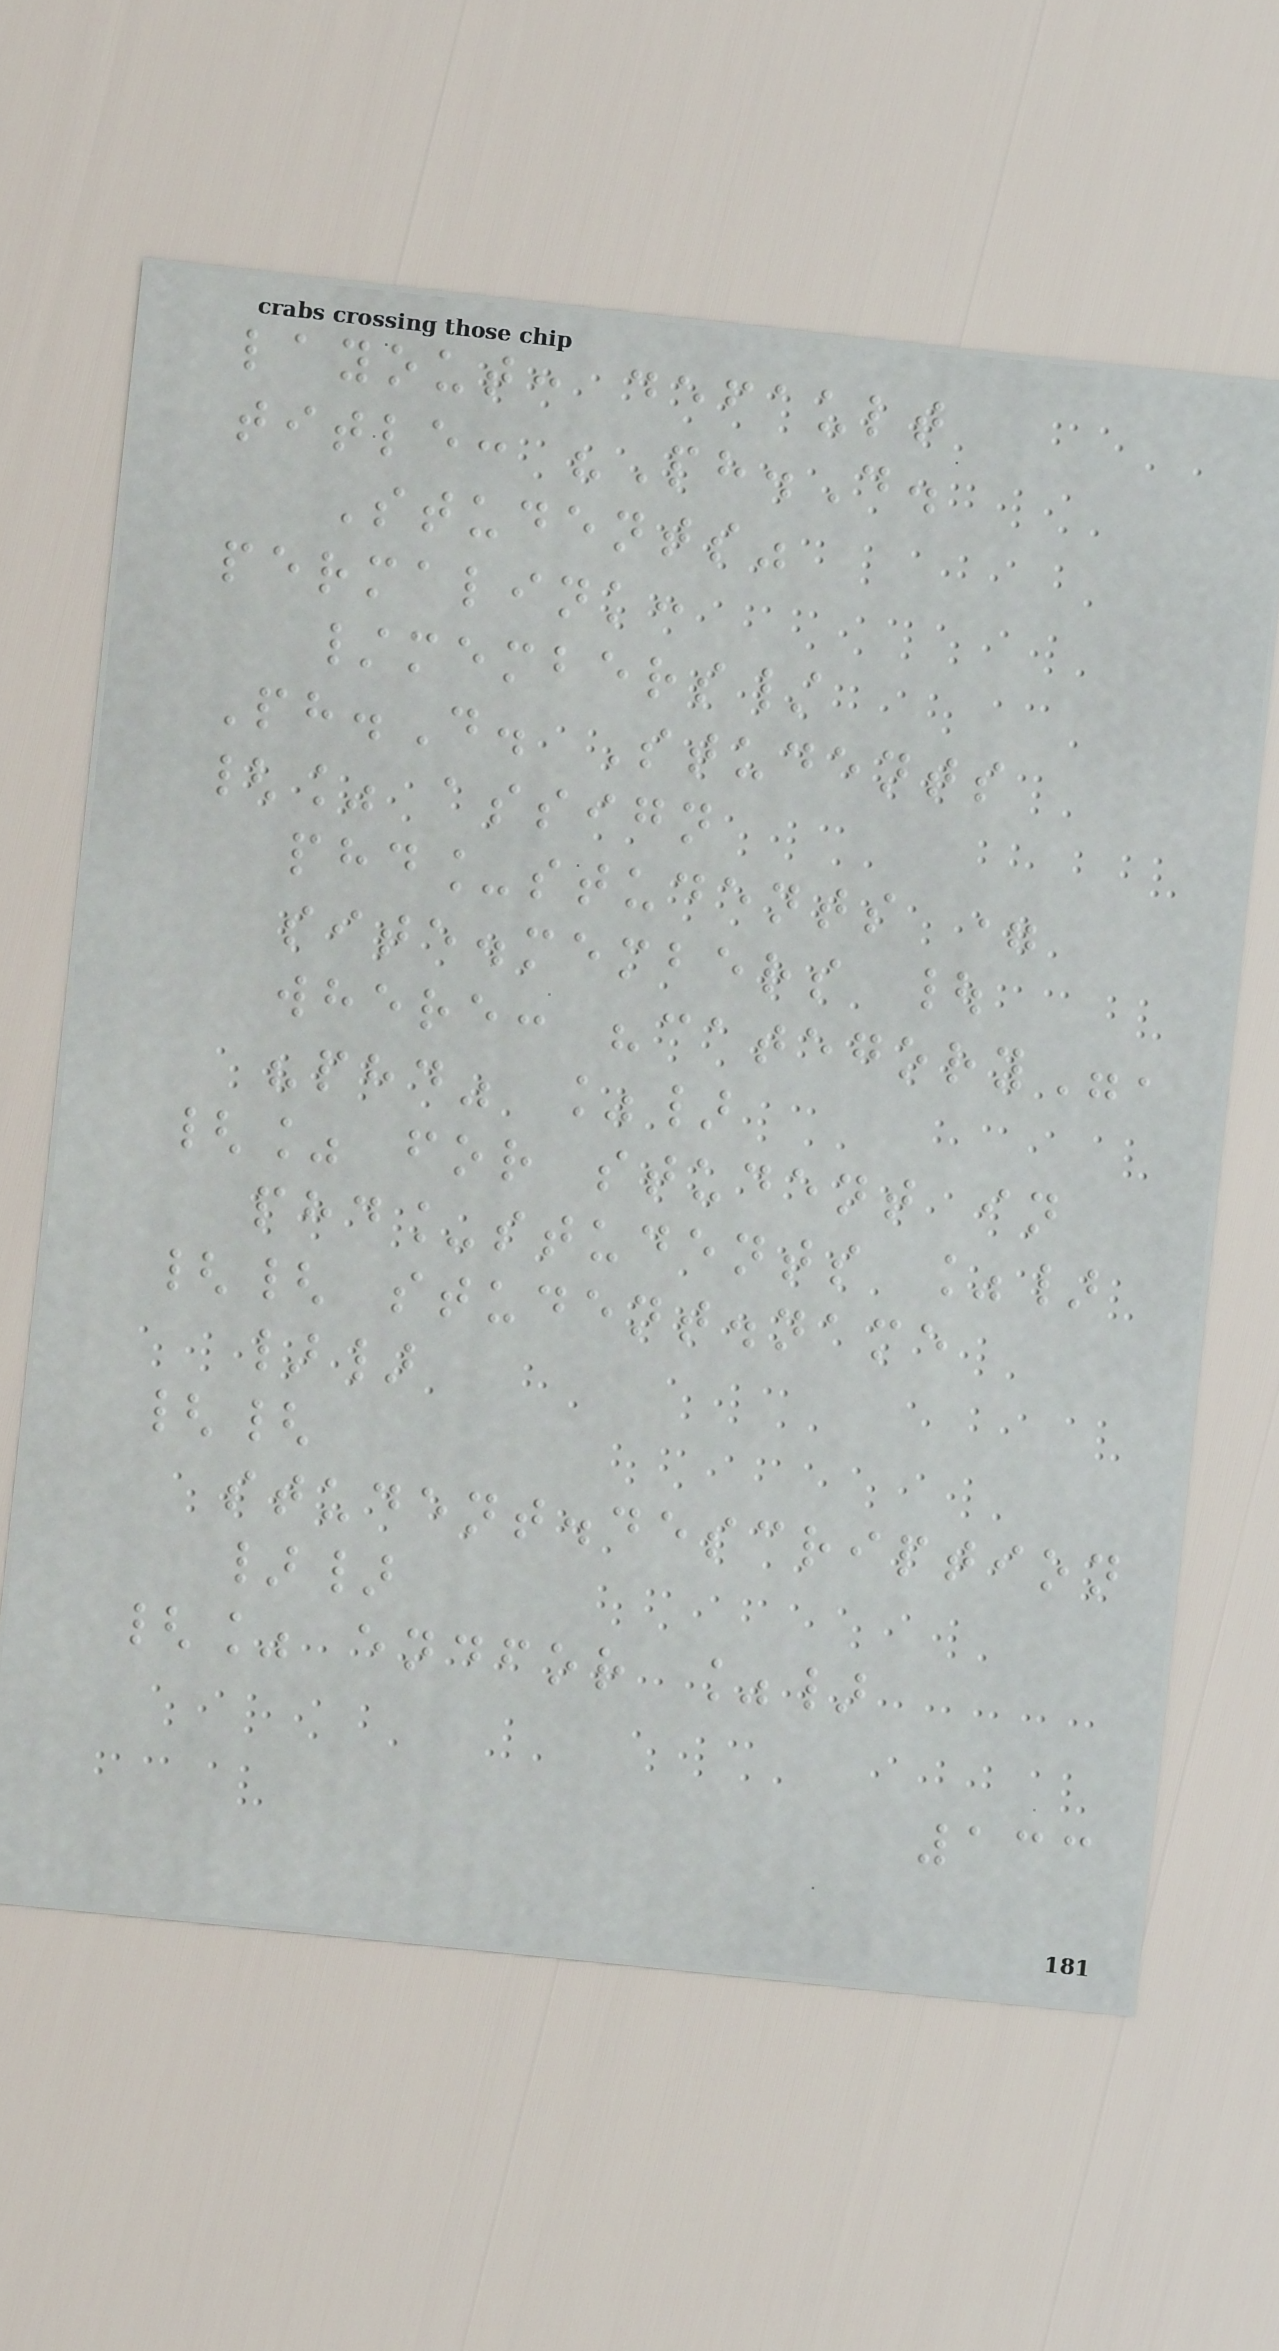layout: default
title: "Ph.D.
Students"
permalink:
/members/
Ph.D. Students
{% assign
phd_students =
site.members |
where: "category",
"phd" %}
{% for student in
phd_students %}
{{ student.name
}}
{{
student.description
}}
{% endfor %}
133
